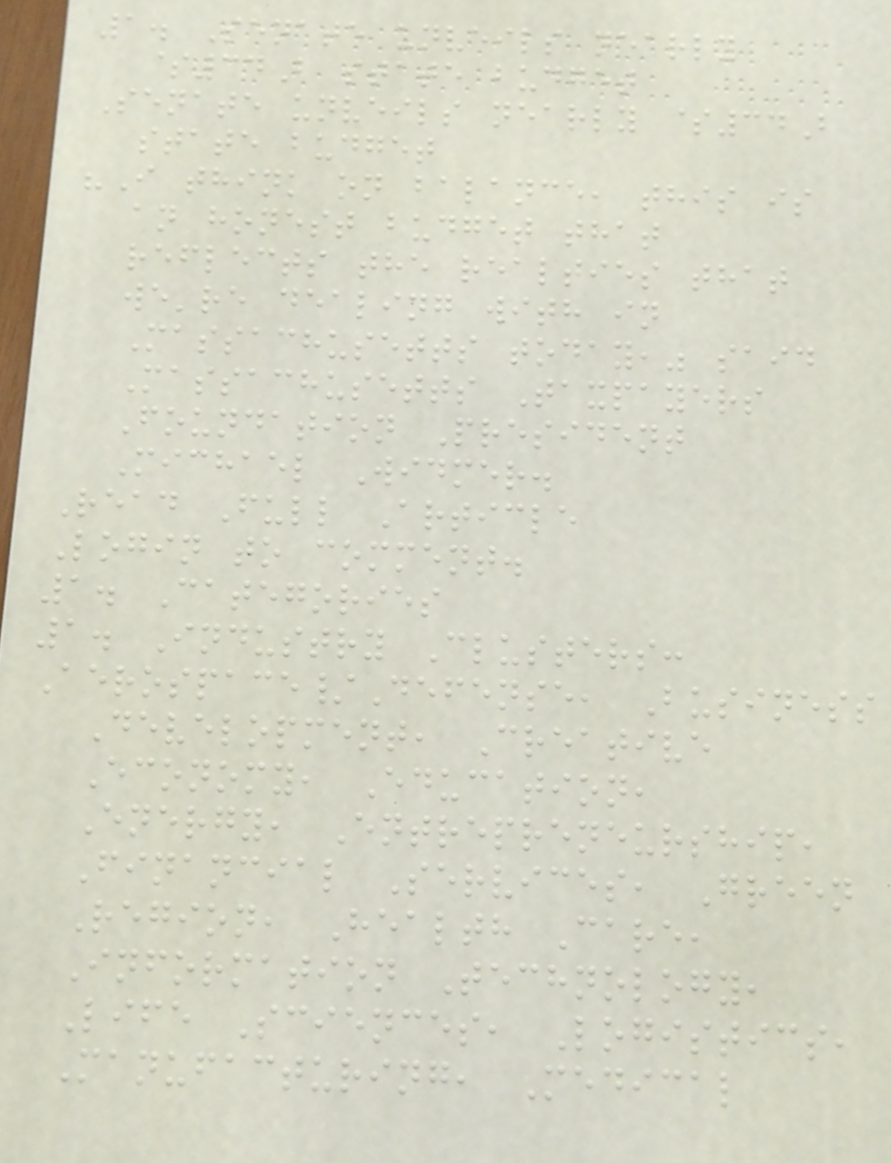1. Senate unveils nearly
$34B state budget
Senate unveils nearly $34B
state budget
"I think on balance, this is
an honest budget that
reflects the realties that
we're dealing with in
Massachusetts today," said
Massachusetts Taxpayers
Foundation President
Michael Widmer.
Read Full Article
Login to comment.
1. Categories
1. Industry Clusters:
Aerospace/Defense, Business
Development, Creative
Economy, Education,
Energy, Entrepreneurship,
Financial Services, Green
Region, Health Care,
Information Technology,
Life Sciences, Logistics,
Manufacturing, Medical
